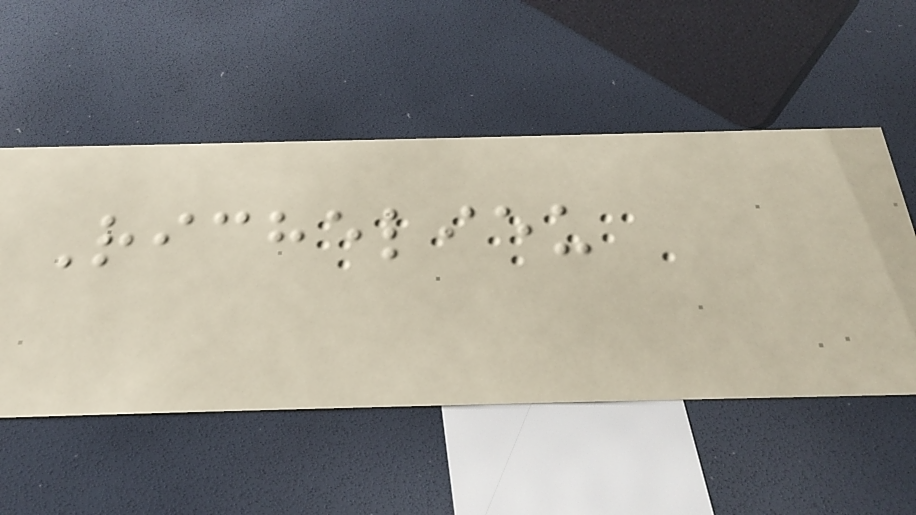Richelieu
